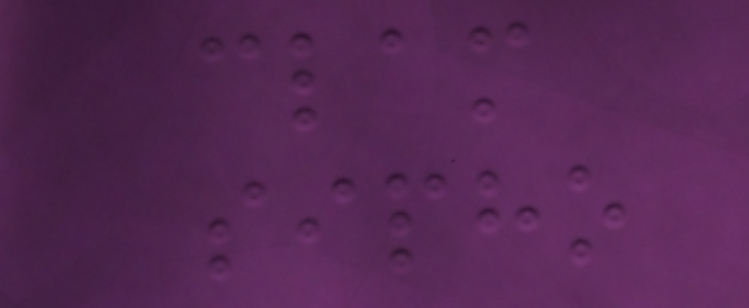clam
sipho
